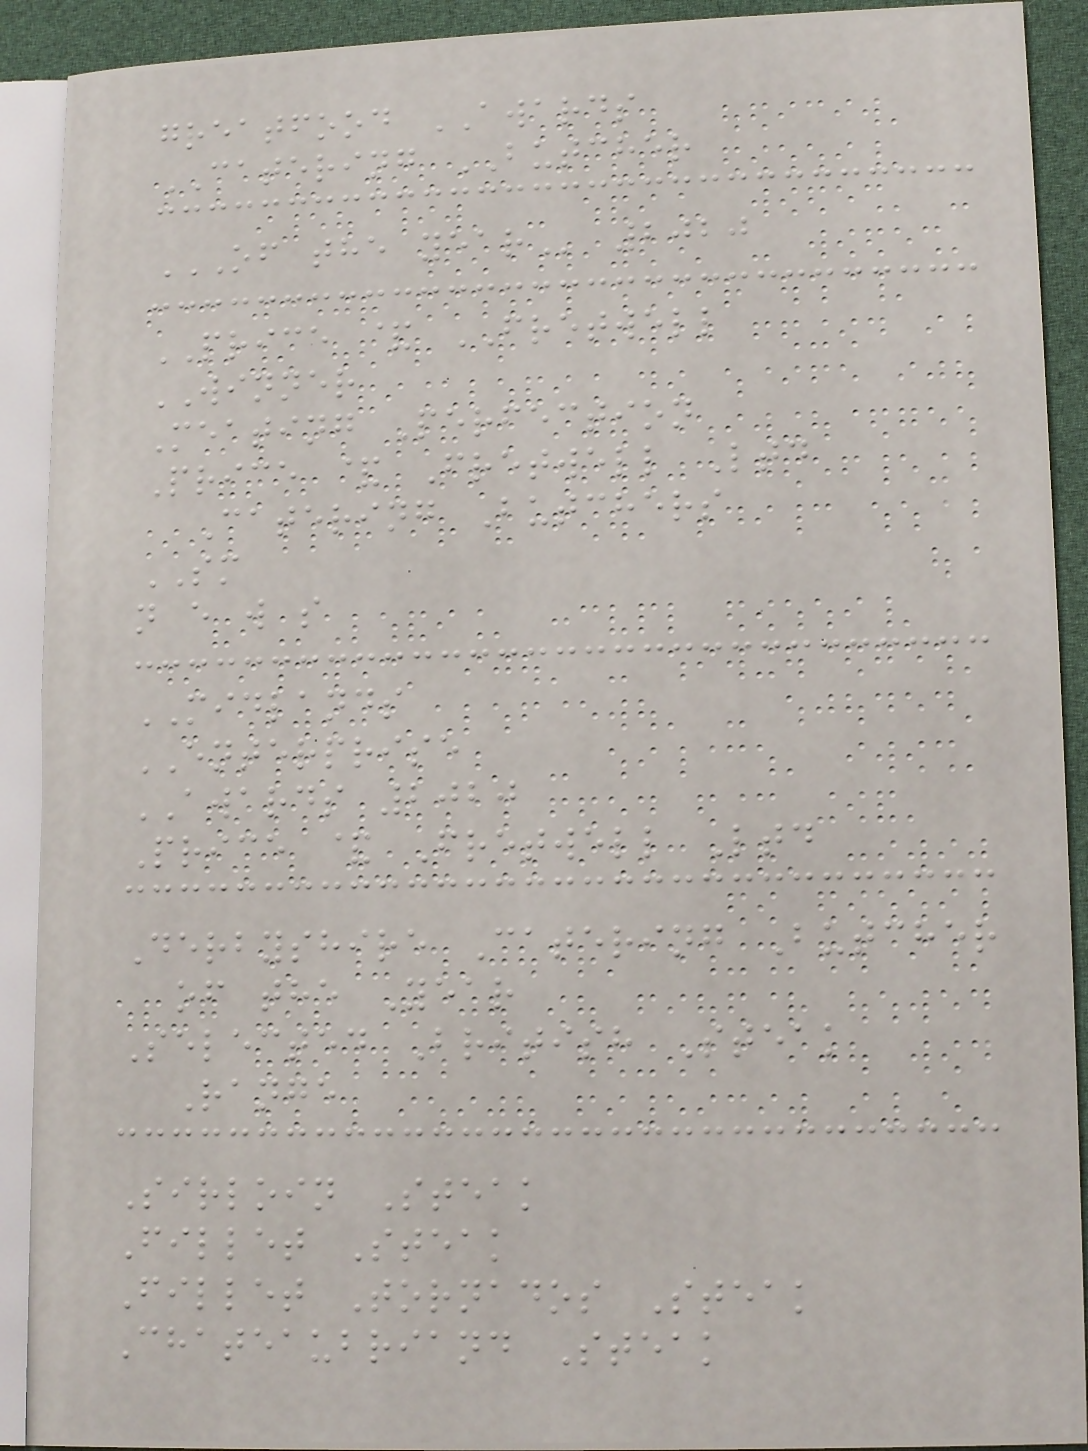greatfood AWARDS
CATERING BUTCHER
OF THE YEAR 2020
PRICE & FRETWELL
WINNER
Meating Perfection
Price & Fretwell Ltd
Catering Butchers
SM
n e w s
MIDLANDS
ENTERPRISE
AWARDS 2020
Price & Fretwell Ltd
Derbyshire Catering Butcher
of the Year
Selected British Steak
Range
Sirloin Steak
Fillet Steak
Fillet Tornados Steak
Chateaubriand Steak
